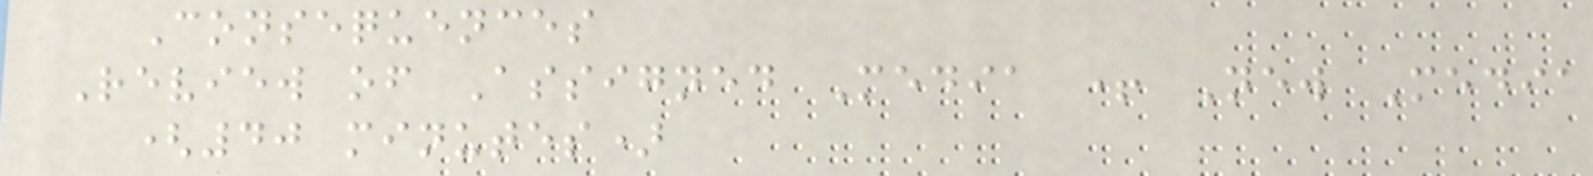Consequences
Review of Assigned Media + New Media
(40 minutes)
